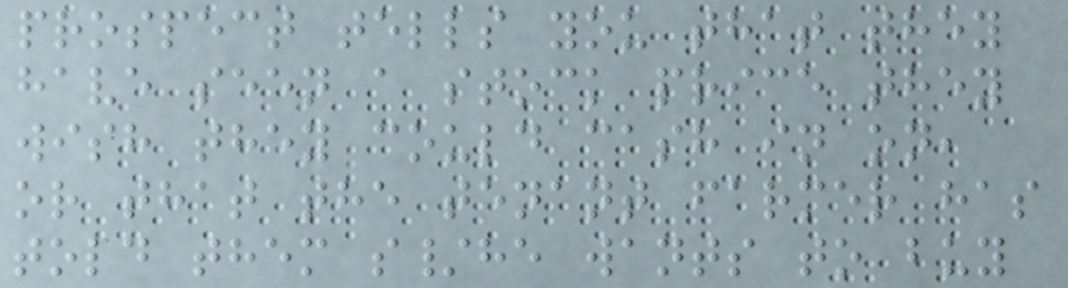prospect tells you that they
have seen a stock price they
wish they could cash in on,
or that the tenant farmer has
told them s/he wants to buy
